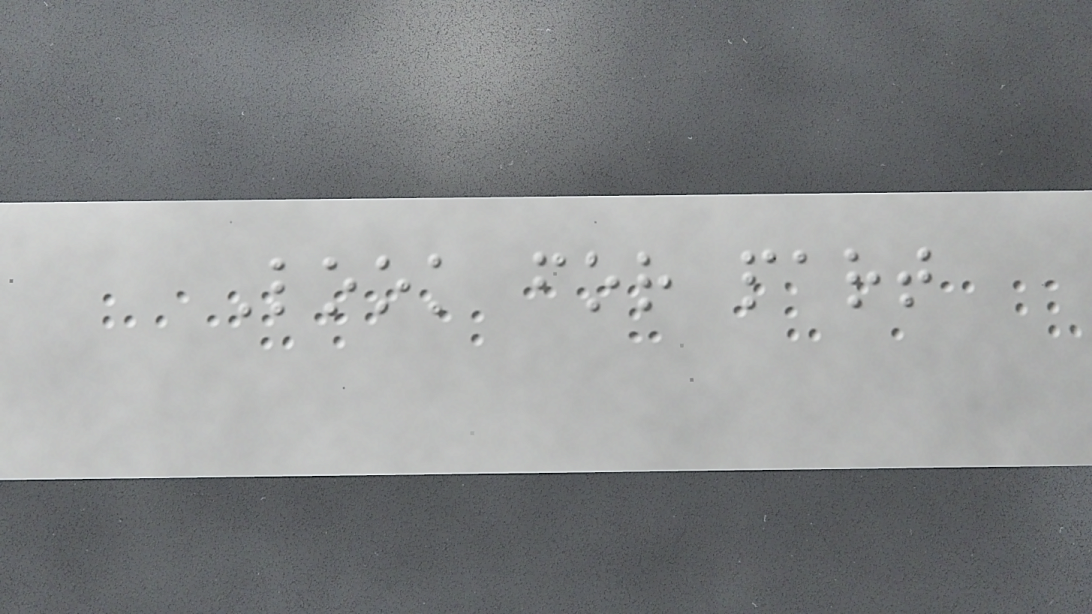Look for part
